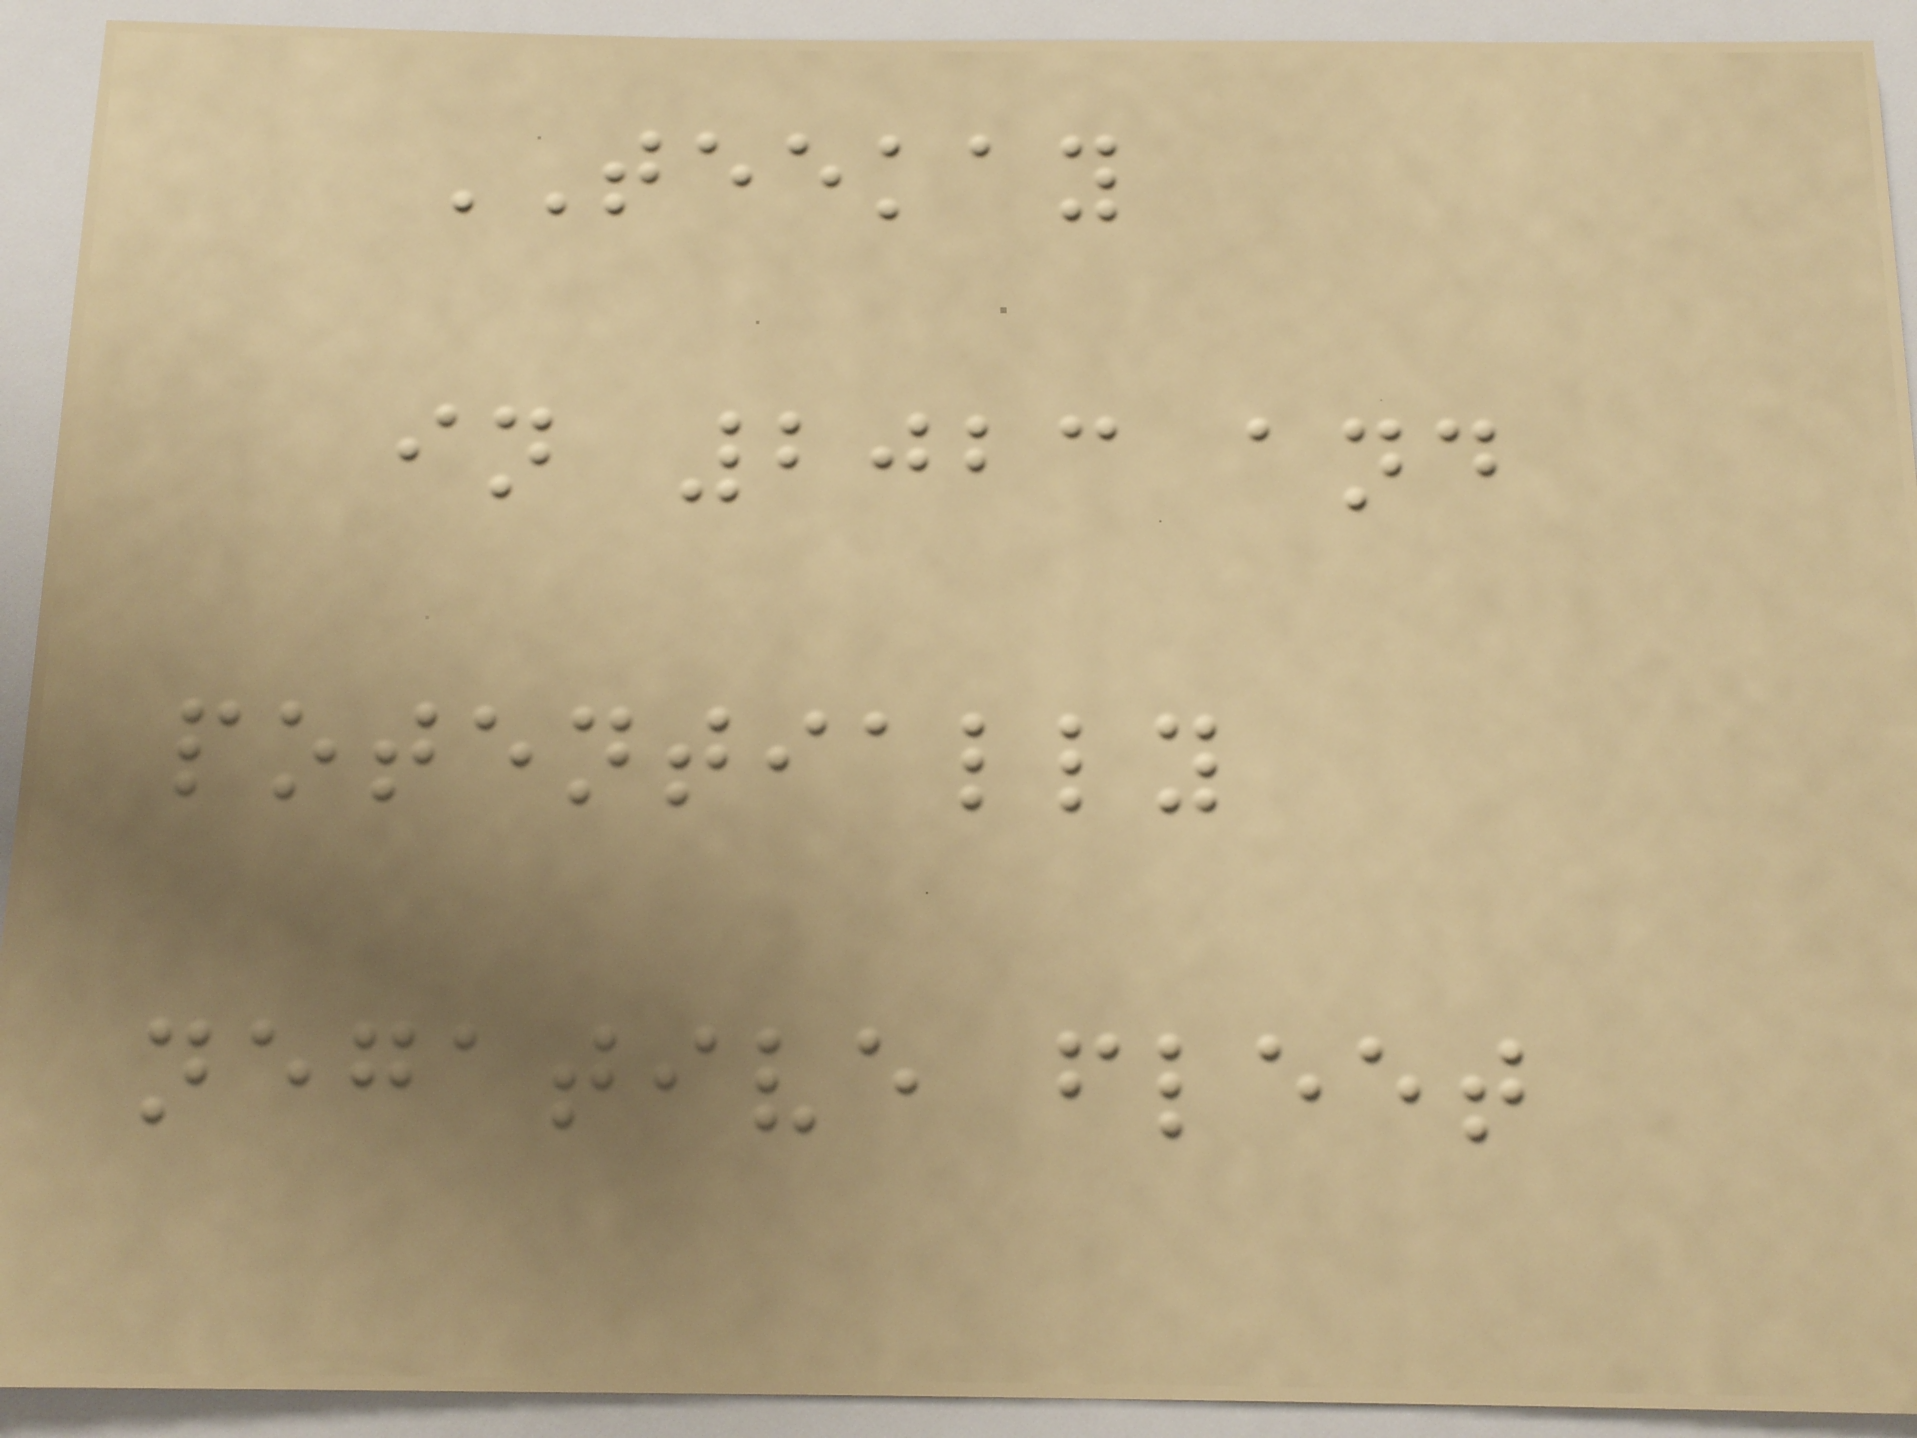TEEKAY
in 2023 and
potentially
negative fleet
